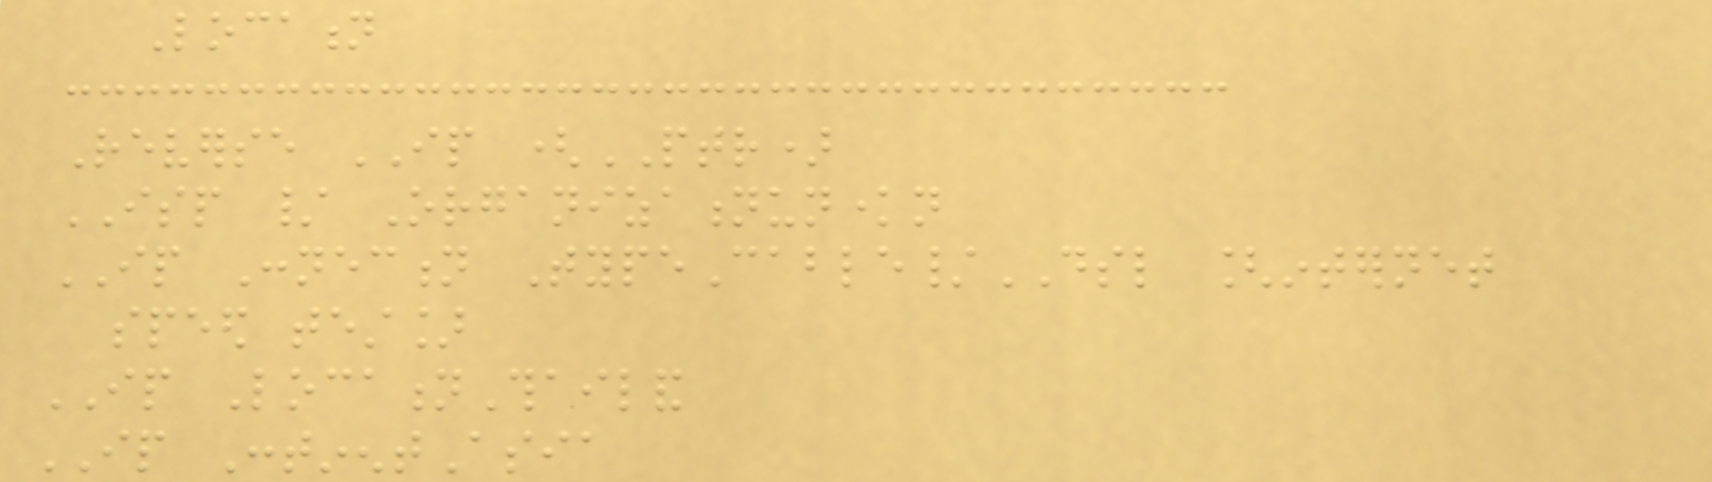Location
Reverse IP (PTR)
ISP / Organizationunknown
IP Connection TypeCable/DSL [internet
speed test]
IP LocationThailand
IP ContinentAsia
